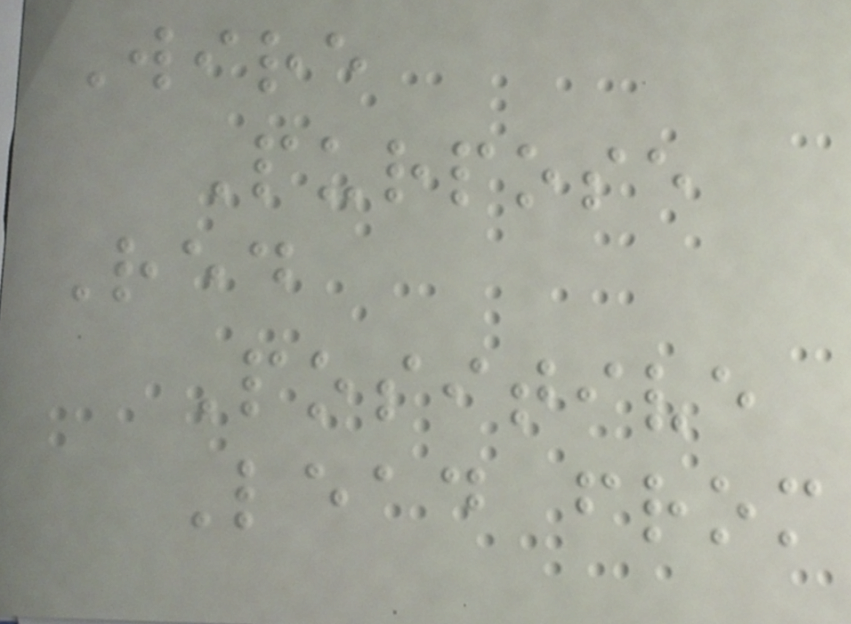Wire
Purpose
Red
Positive
Lead from
